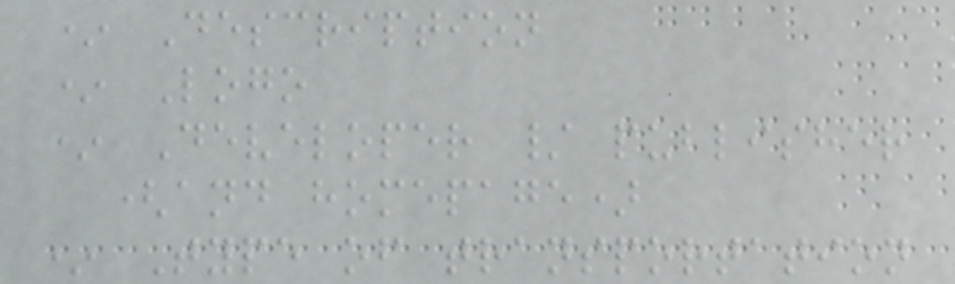* Description
* Logo
* Developer / publisher
(and homepage)
* Type of transportation
